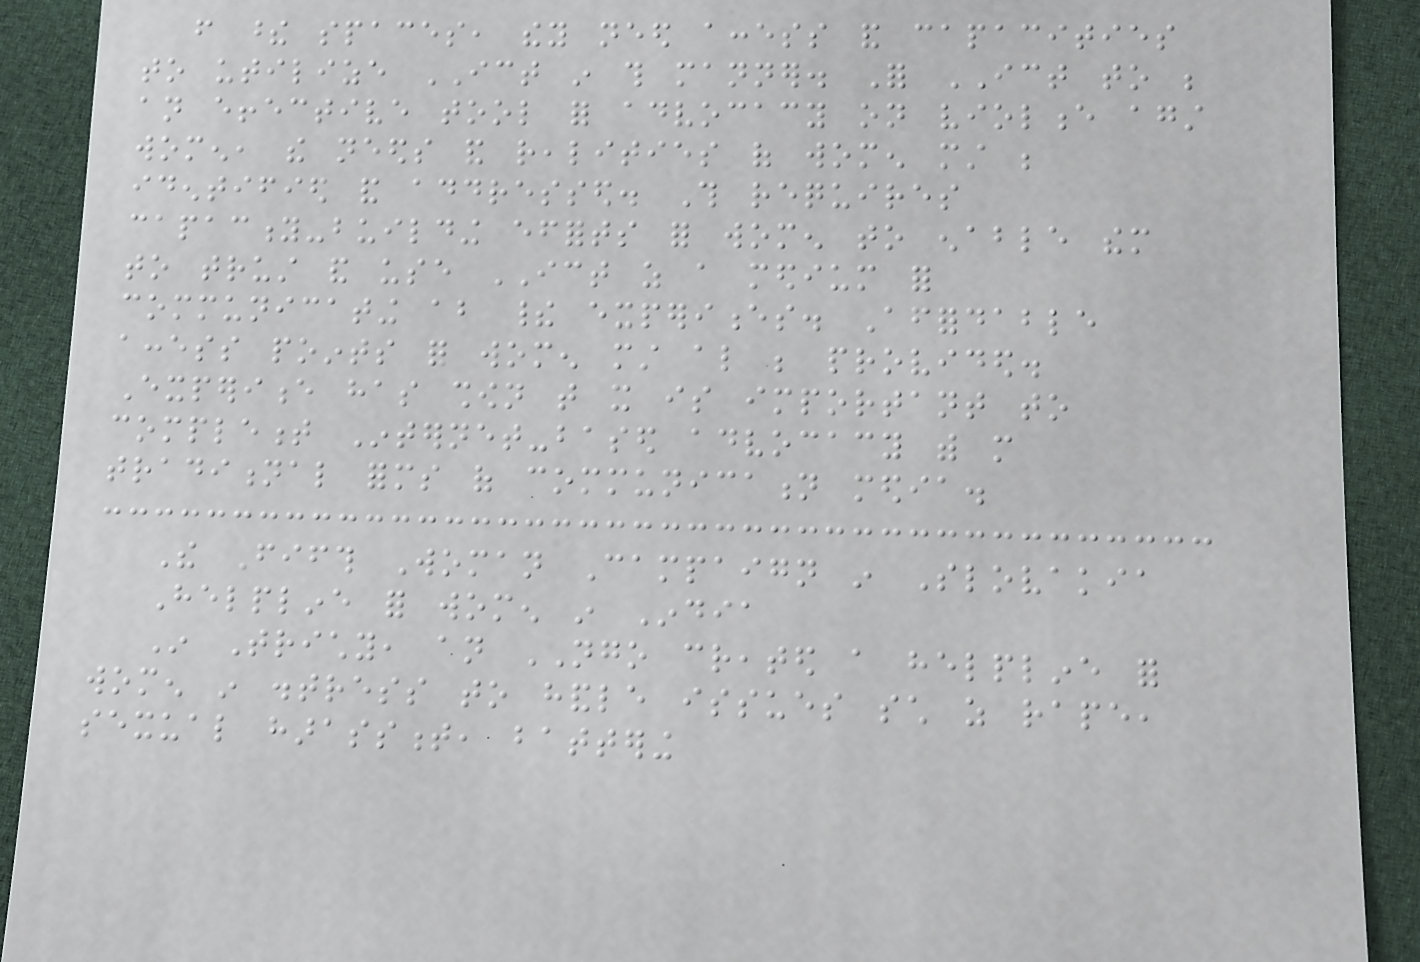from these spaces, they need access and capacities
to utilize ICT in this manner. For ICT to be
an effective tool for advocacy on violence against
women, the needs and realities of women must be
identified and addressed. This requires
capacity-building efforts for women to enable them
to trust and use ICT as a medium for
communicating about their experiences. Affordable
access points for women must also be provided.
Experience has shown that it is important to
complement Internet-based advocacy with more
traditional forms of communication media.
The Fifth Woman Campaign in Slovakia
Helpline for women in India
In Trichy, an NGO created a helpline for
women in distress to handle issues such as rape,
sexual harassment, battering
